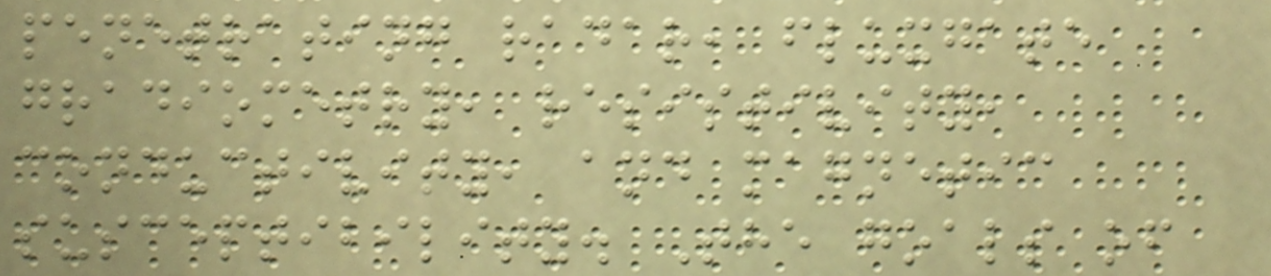penetrating radar, fluxgate
gradiometry, resistivity,
conductivity, and magnetic
susceptibility. The goals of
